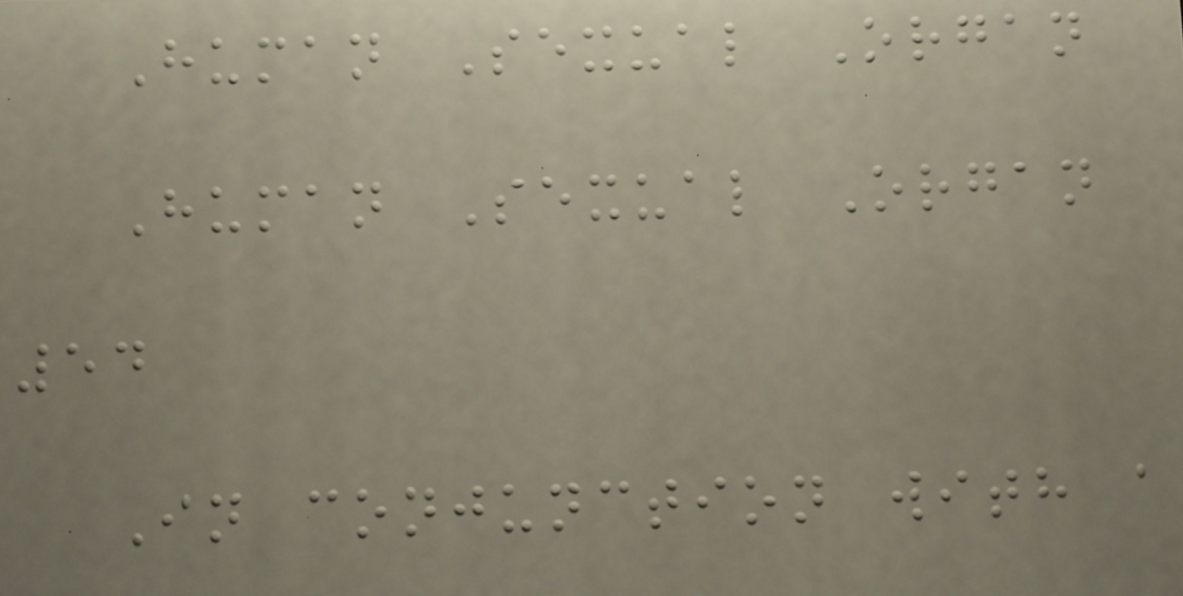Human Sexual Organ
Human Sexual Organ
54
In conjunction with a
